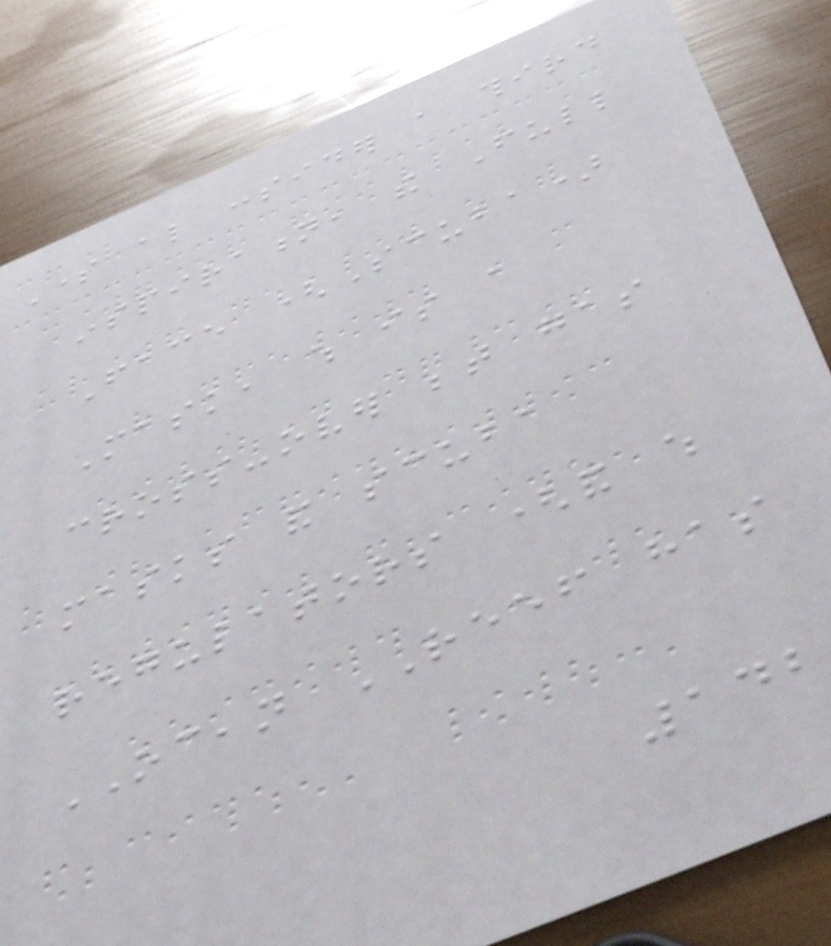Some also consider a third
inspiration, the Full
Face (Scuba)
Mask, which is a
cross-over between gas
masks and scuba
regulators (and which
OCEAN REEF has
142
